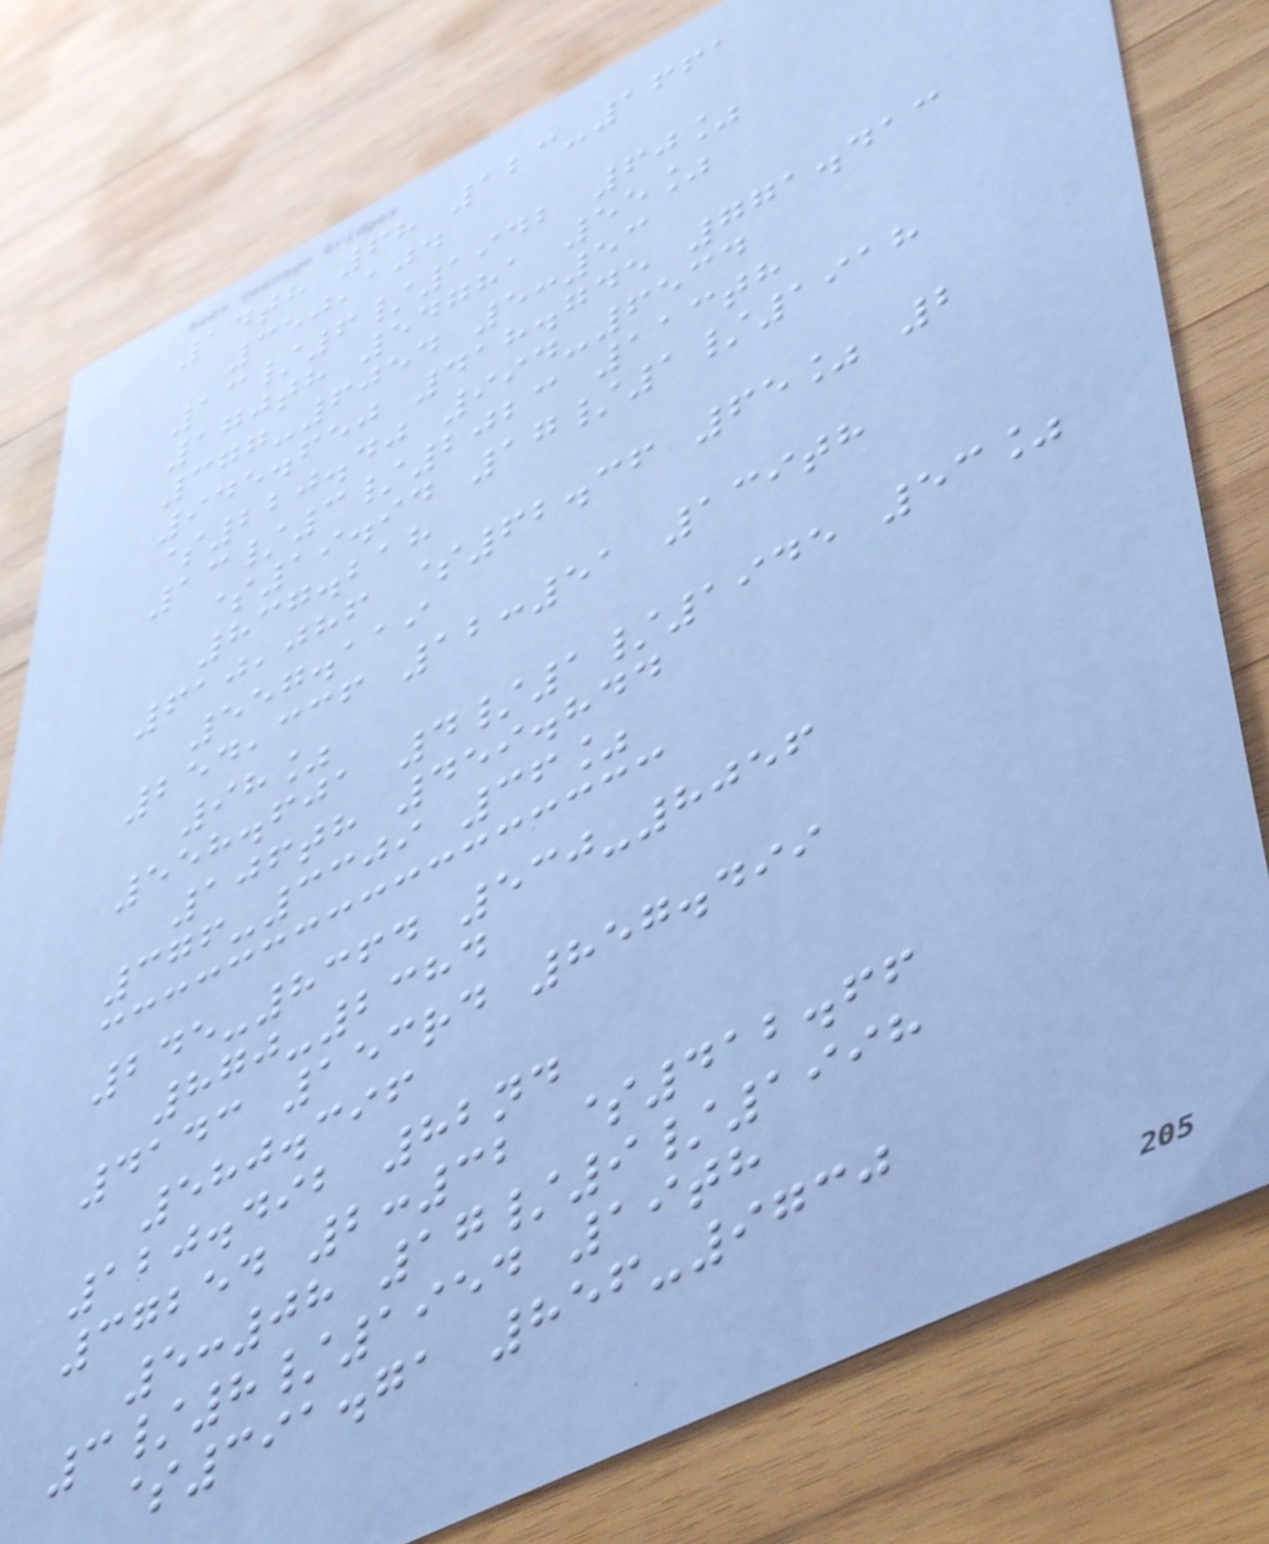14th 68 123-1661
350,104
13/6/1942 60%
170th 54781 55%
377-6054 5:53
945.650 418.745 771.413
$220.40 994-6534
13/3/2023 113th
$19.94 17/1/1918
837.218
610,086 $62.36 65% 2
557.119
254,336 12:51 139th
98%
558.601 4/1/1945 53%
106th 459.844
376-3309 36%
245-8364 530-8056
870-2384
4143 153rd 857.499
580.396
120.492 82nd
37254 2:32 $412.66
5:08 17/9/1998
3/8/1954 19th
$391.71 856-9730
